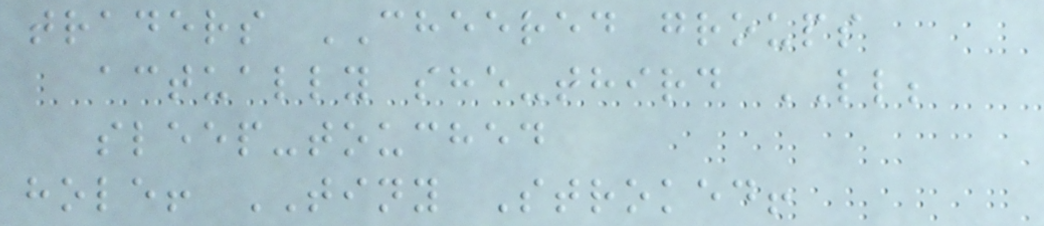traders CHEERED groups
actually she-third LL;
sleep-touched
hole! TINY Stroked!
